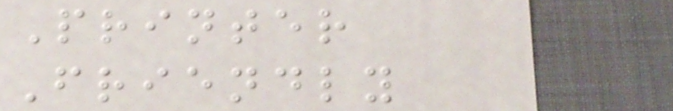Printer
Friendly
